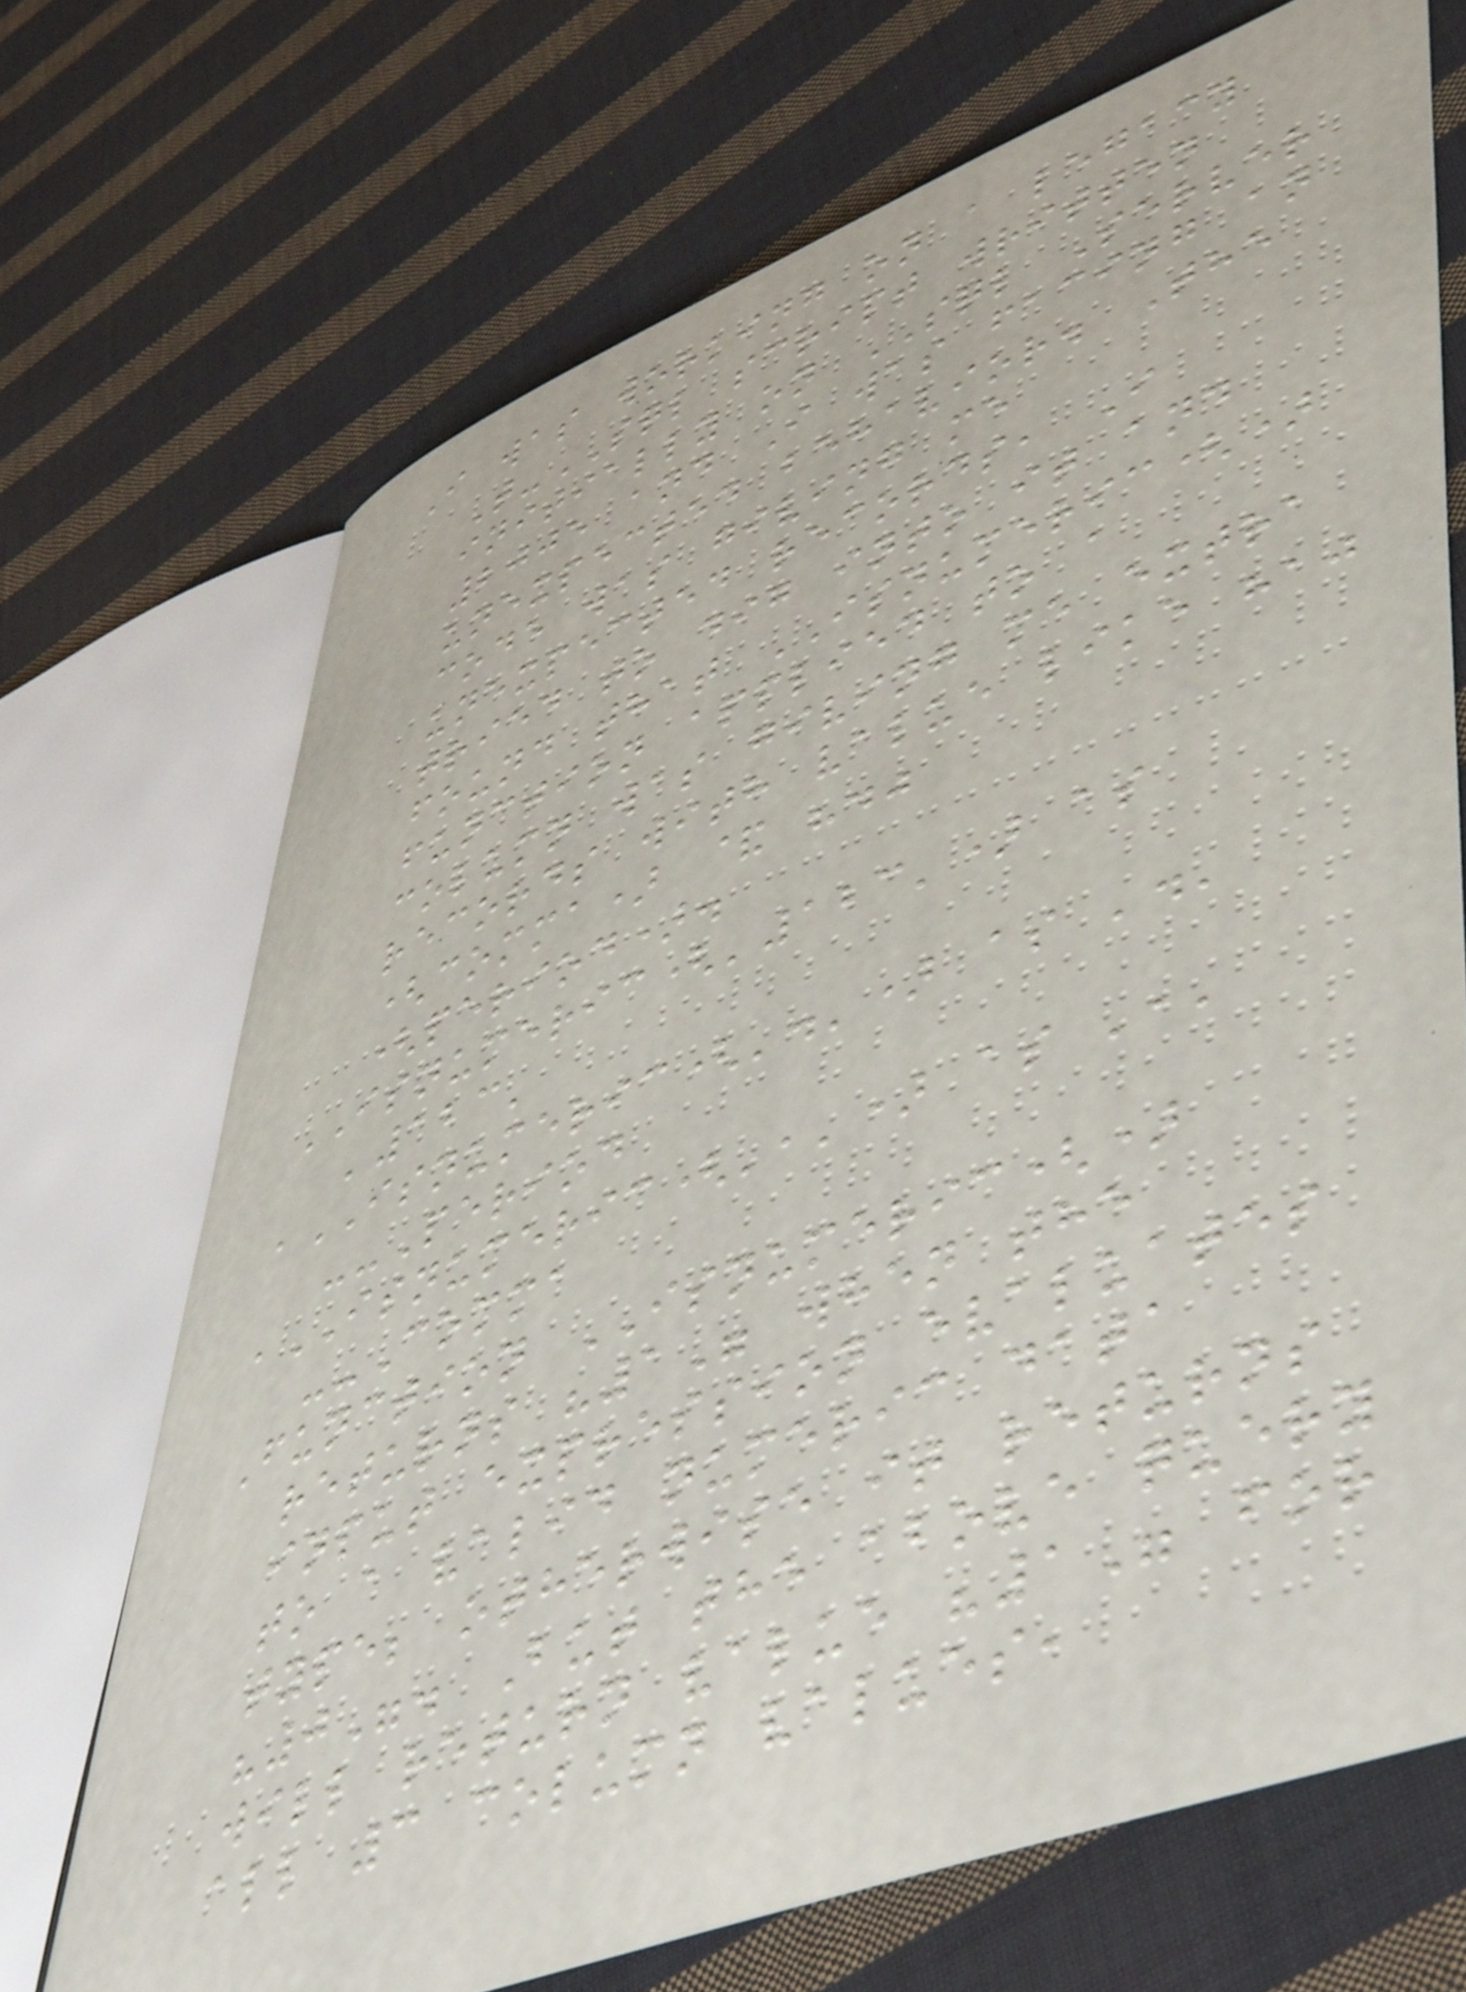I was working on a legacy
T-SQL script written
initially on SQL Server
2005 and I was facing an
unexpected behavior. The
code was giving me
unexpected records, I
tried to dig into it and
found that ISNUMERIC()
function applied to a
column was giving me extra
records with value like ","
(comma) & "."
(period).
ISNUMERIC('123') as
'123'
,ISNUMERIC('.') as '.'
--Period
,ISNUMERIC(',') as ','
--Comma
Function ISNUMERIC()
returns "1" when the
input expression evaluates
to a valid numeric data
type; otherwise it returns
"0". But the above query
will return value "1" for
all 3 column values,
